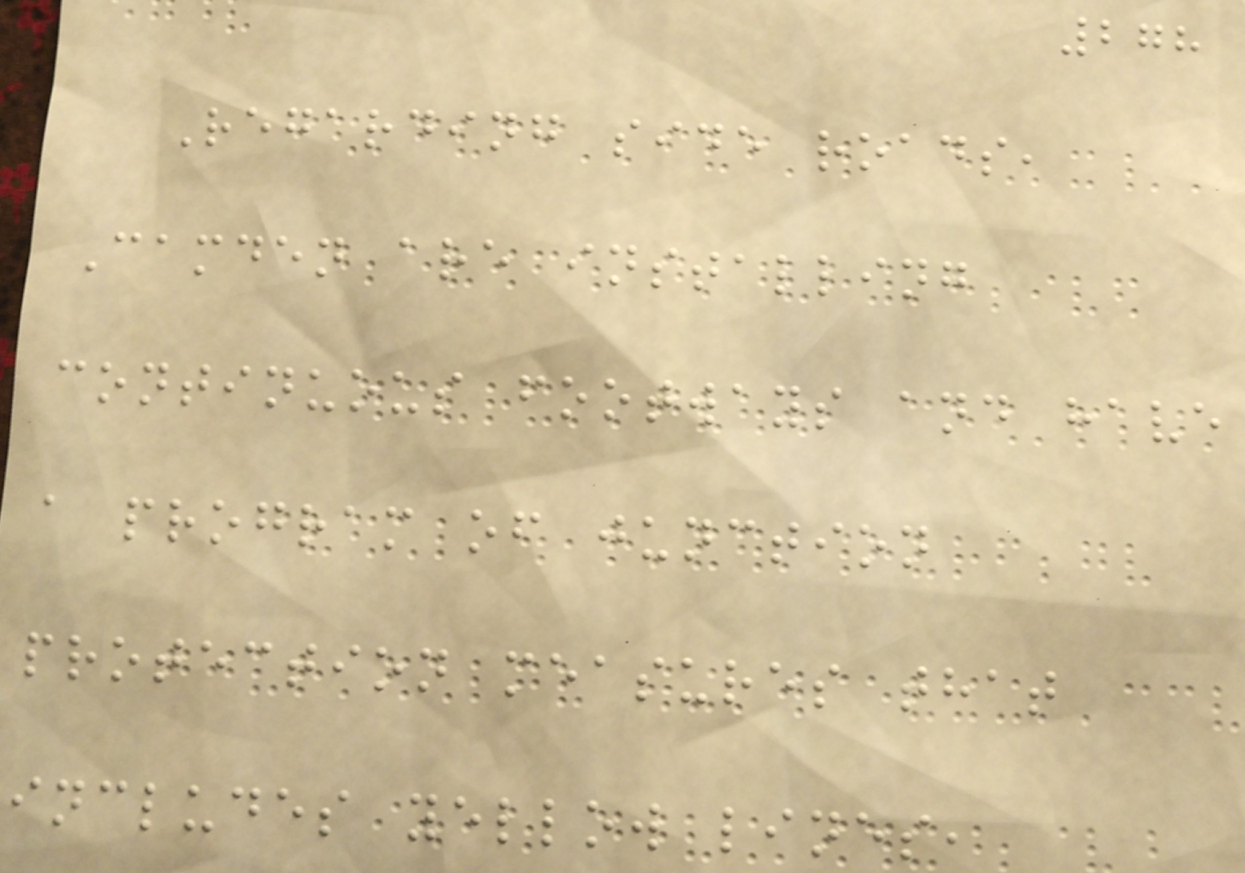278
Regarding side roads,
Camden are installing
continuous footways and have
a program of junction
protection measures that
includes yellow lines,
